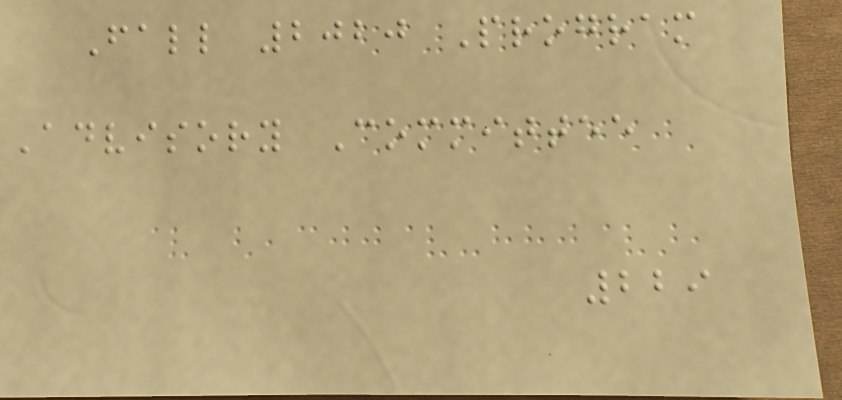Fall 2020 Program
Advisory Committee
229
